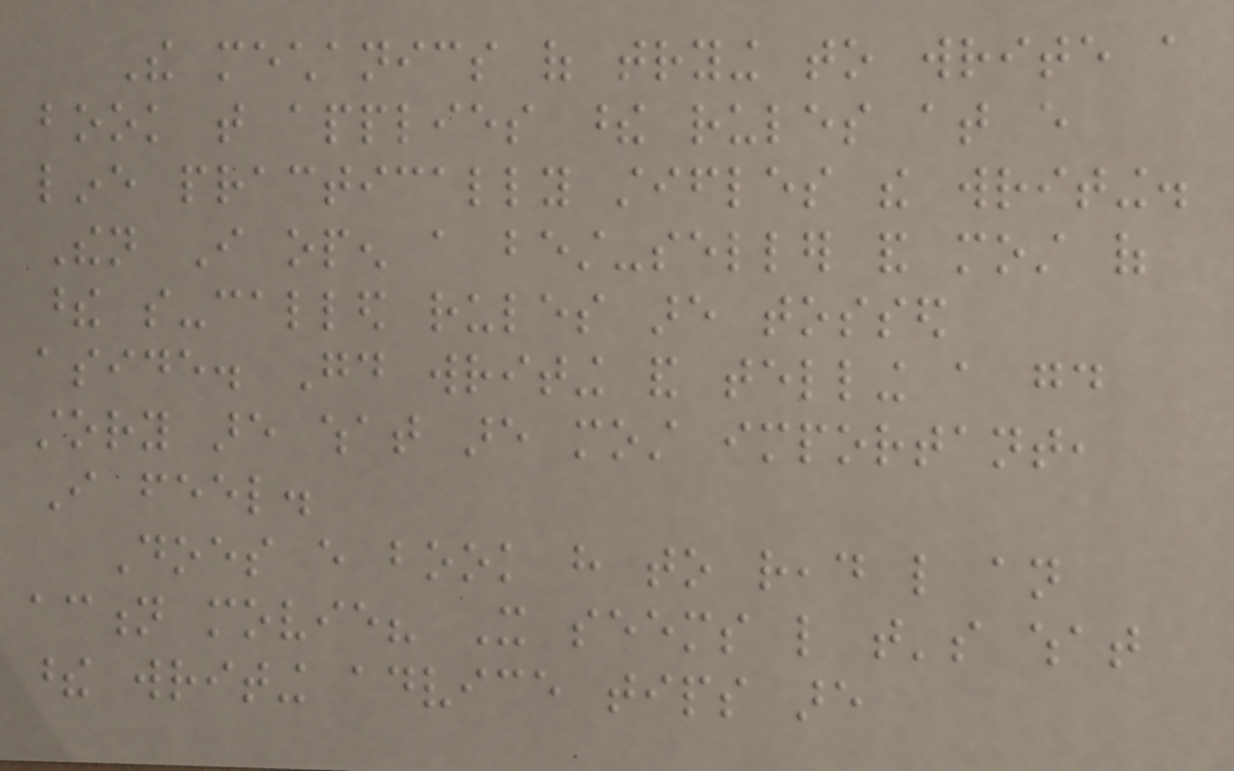The mechanics of trying to write a
book that applies these rules at every
line practically stifles the writing.
Then I open a best-seller and most of
these so-called rules are tossed
aside. Good writing and telling a good
story are what are most important,
I feel.
Does every book have to read like an
action movie? It seems like that's what
these writing advice tips are
